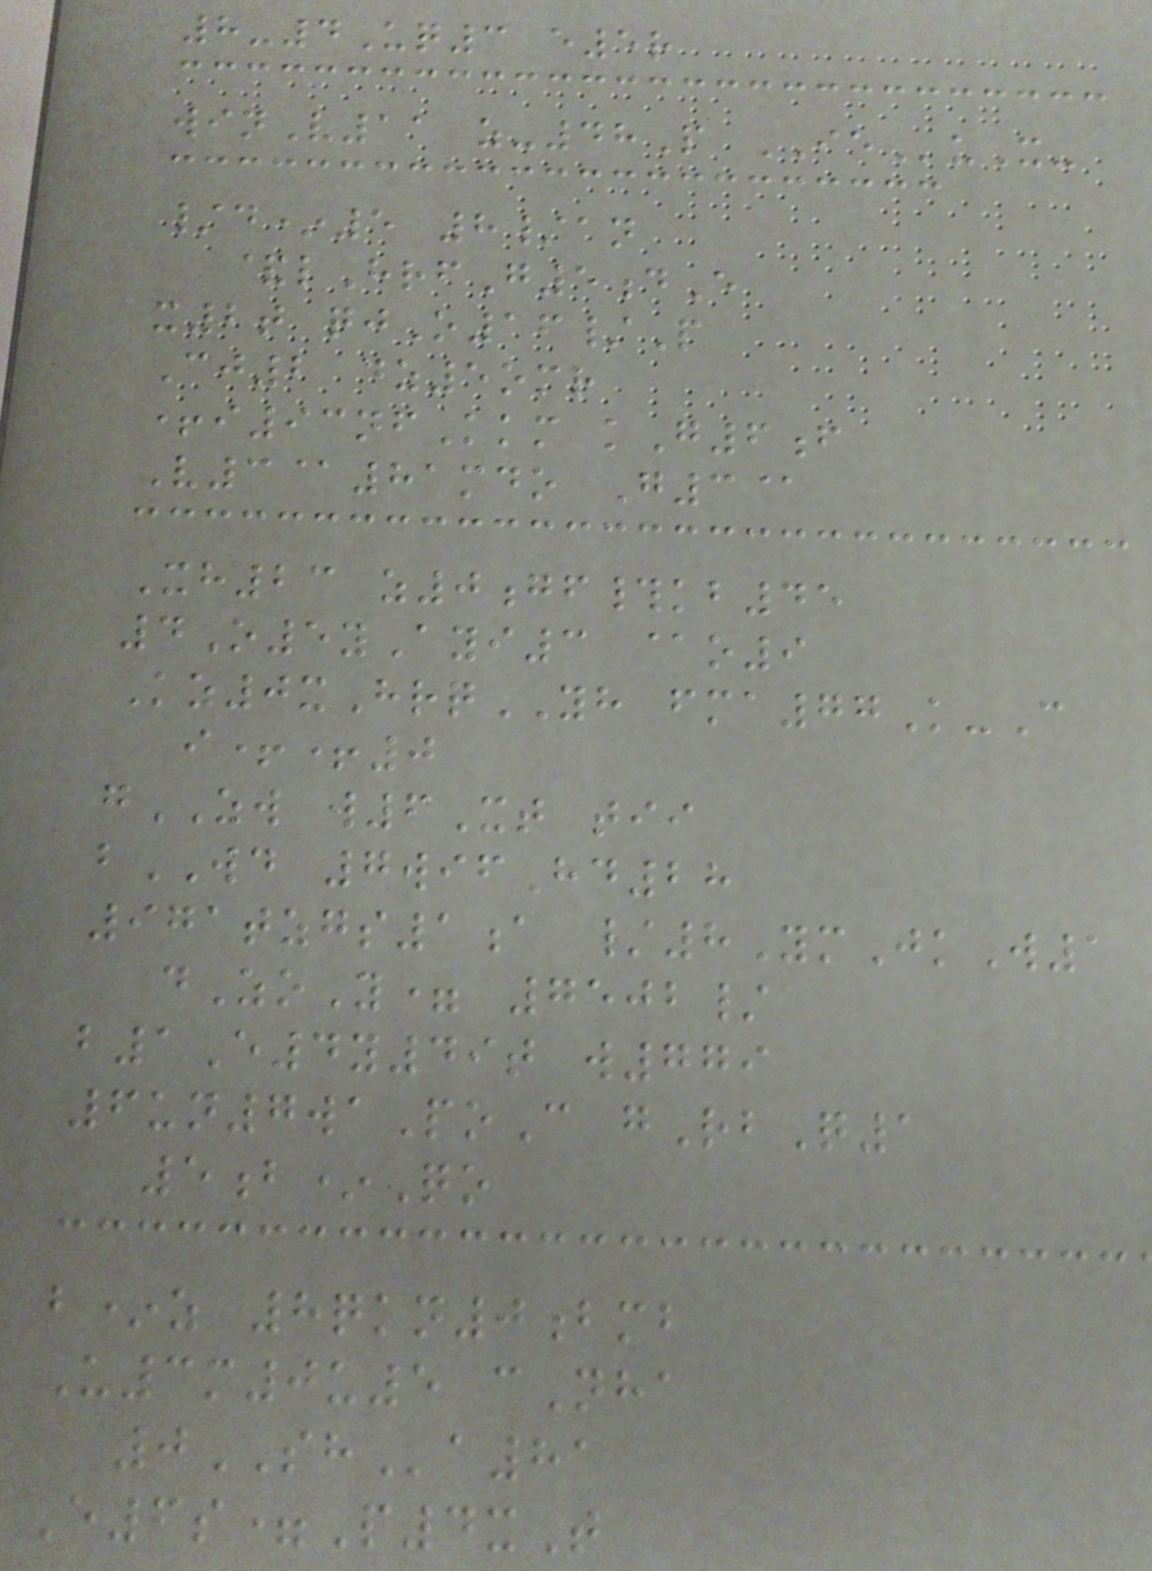8-4Uq3 e5r
winV11 z-48P IEuX-
/d*5 8/an
&lHrfG5dE
x2t qjO16/P
Cj2 dz5omr
+i93nfKkm kG6f
V3@81mdo G3@
Xh23 z0gf#kb45
4O5yAyi3 @o9
Kz0xHrqYH fma77K-C
i++0
gZW w6Xt tii
bWD 7wifHd28
971tzgs1a /8YmJkW1
dZoY= 7502/
b1E4y49t w779
6un7waPoC gRbQ1
5b*Qo
b*z 8qkn0bmb
U3m0u5 cNha
0SHa81
E6s=P4xT
